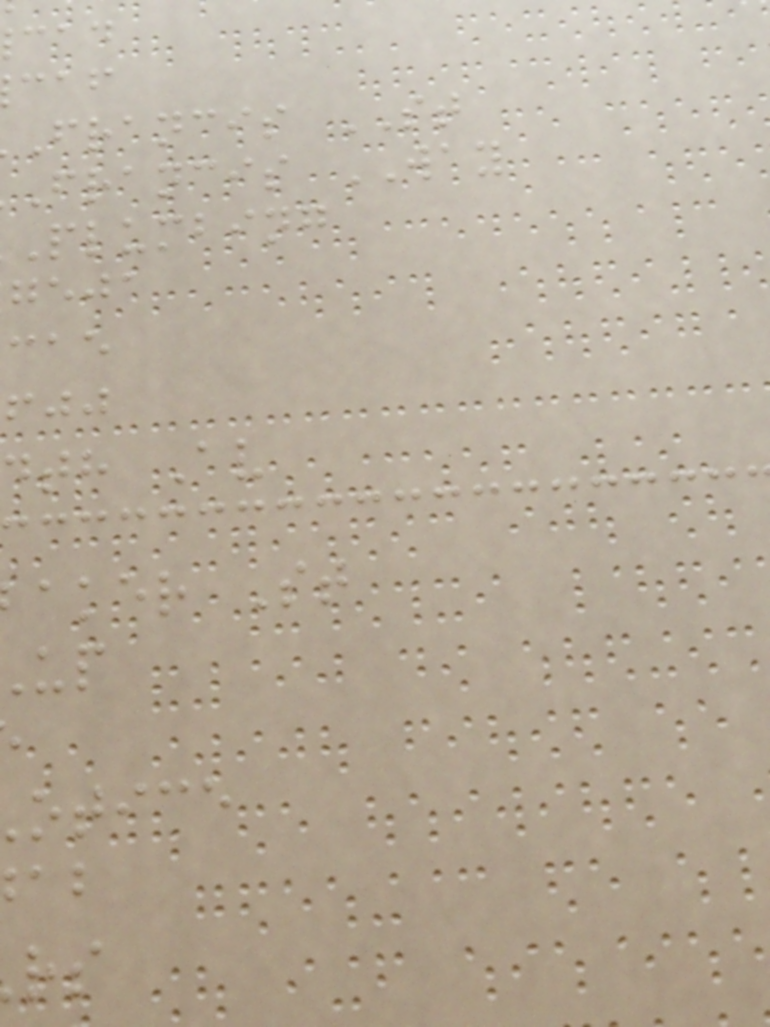francis ST
francis WAY
plumbing
geja
dth Av
aker St
otice
